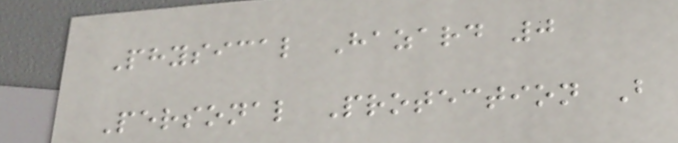Physical Hazard 0
Personal Protection B
